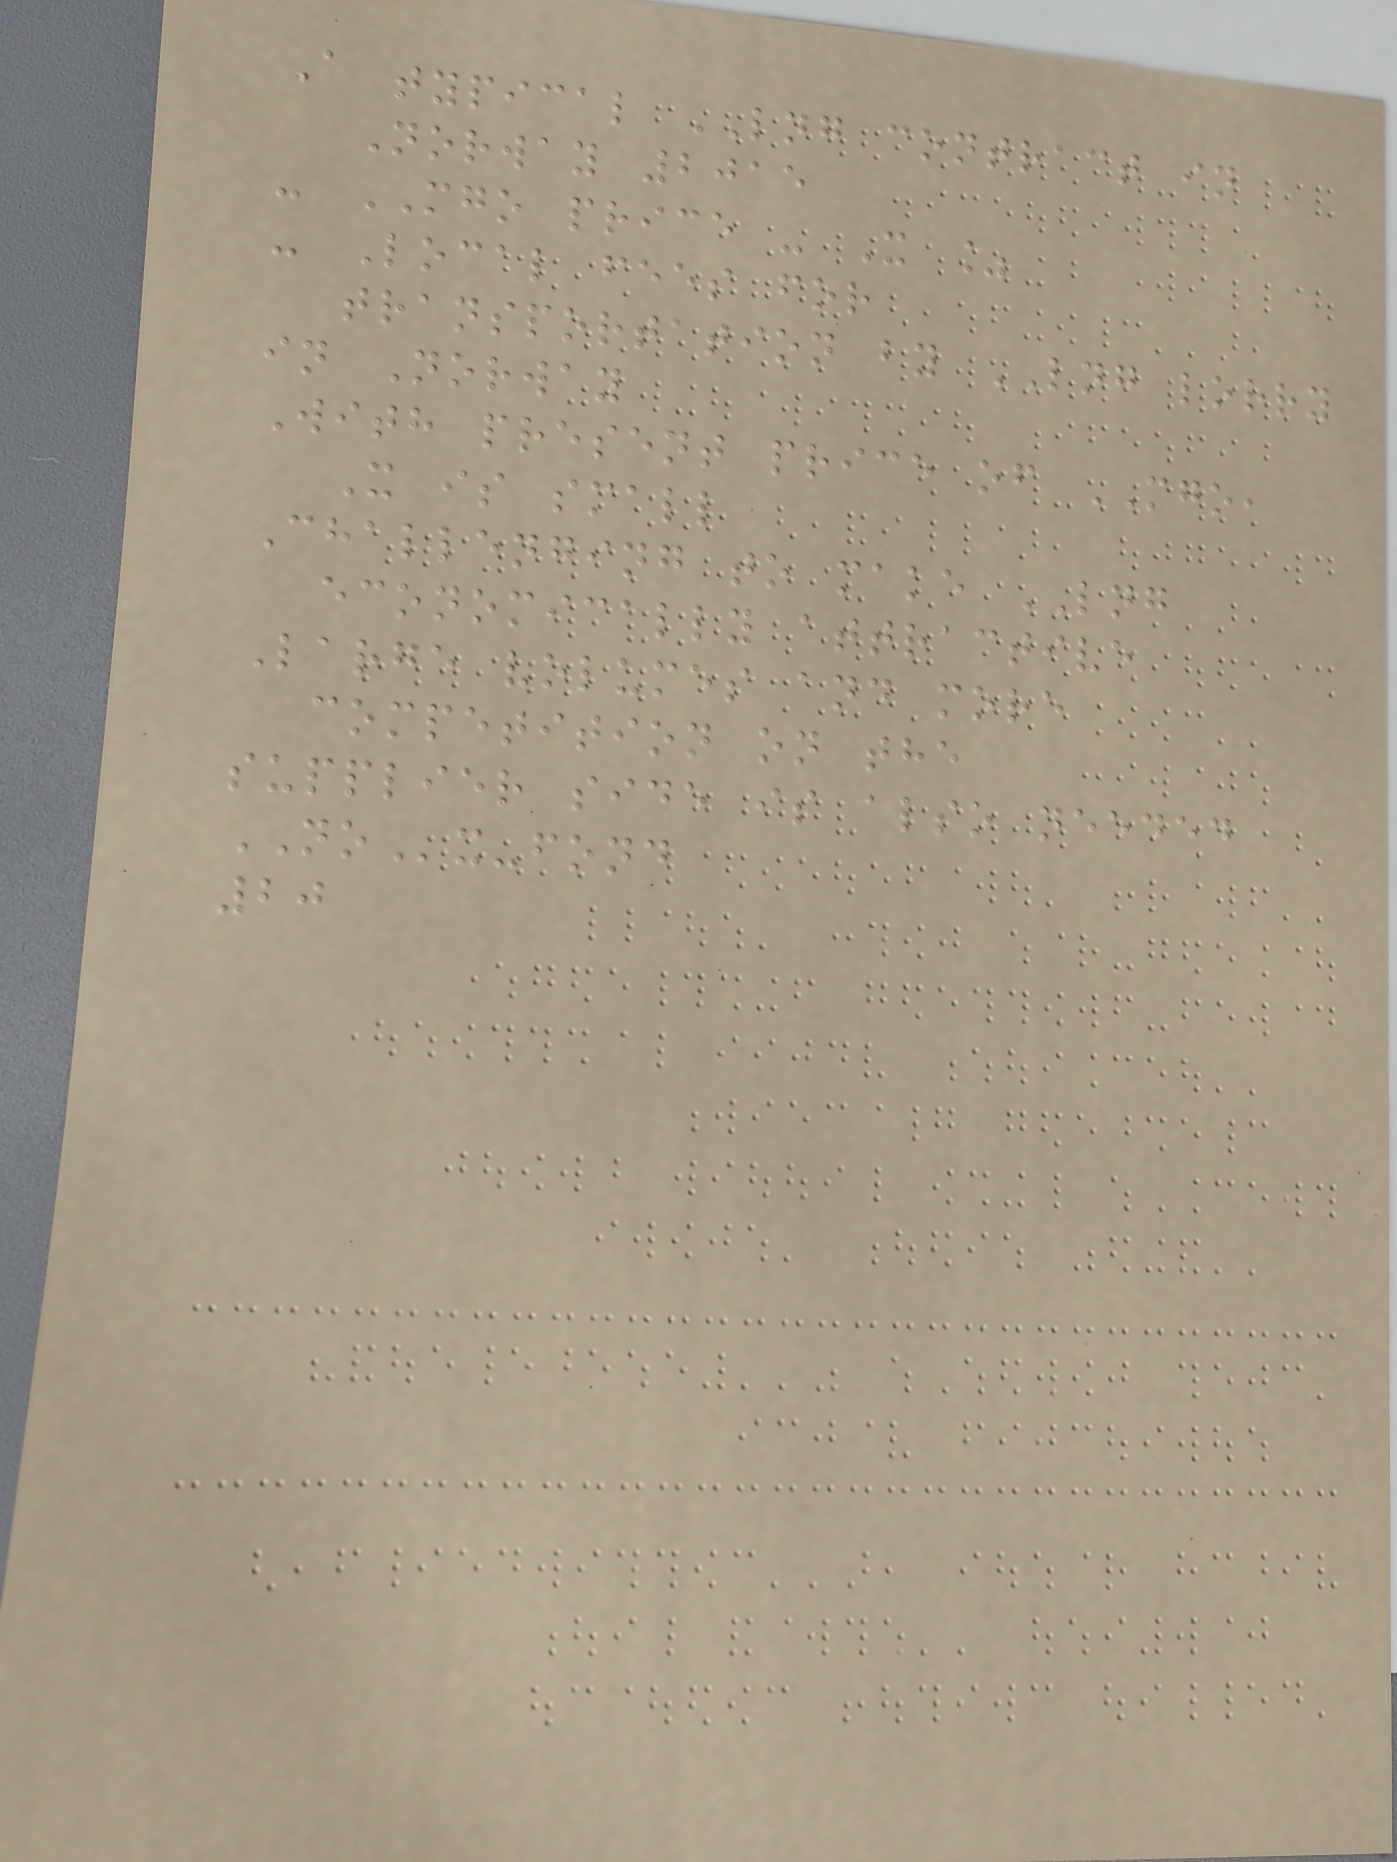A typical LNG contract in
Norway 2015
- MGO price - X %
- Local fees for
transportation by LNG lorry
in Norway
With present price of MGO,
X is small
Challenging to make LNG
economically attractive
Large volumes and more
competition on the
supplier side is also needed
NOx-fond
20
